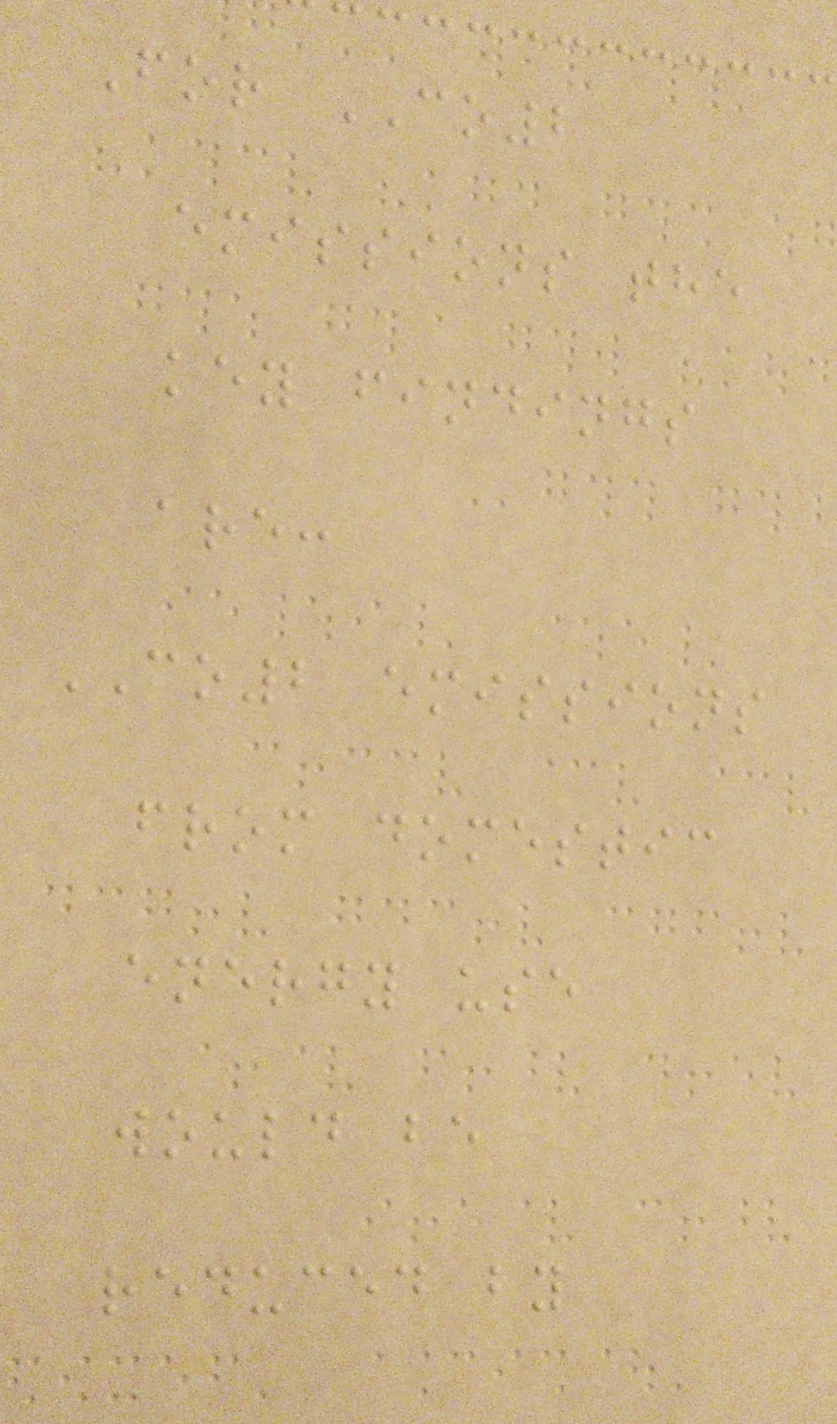For CO2
emissions the
key findings
are:
CO2 emissions
from domestic
energy use
would be
reduced by
